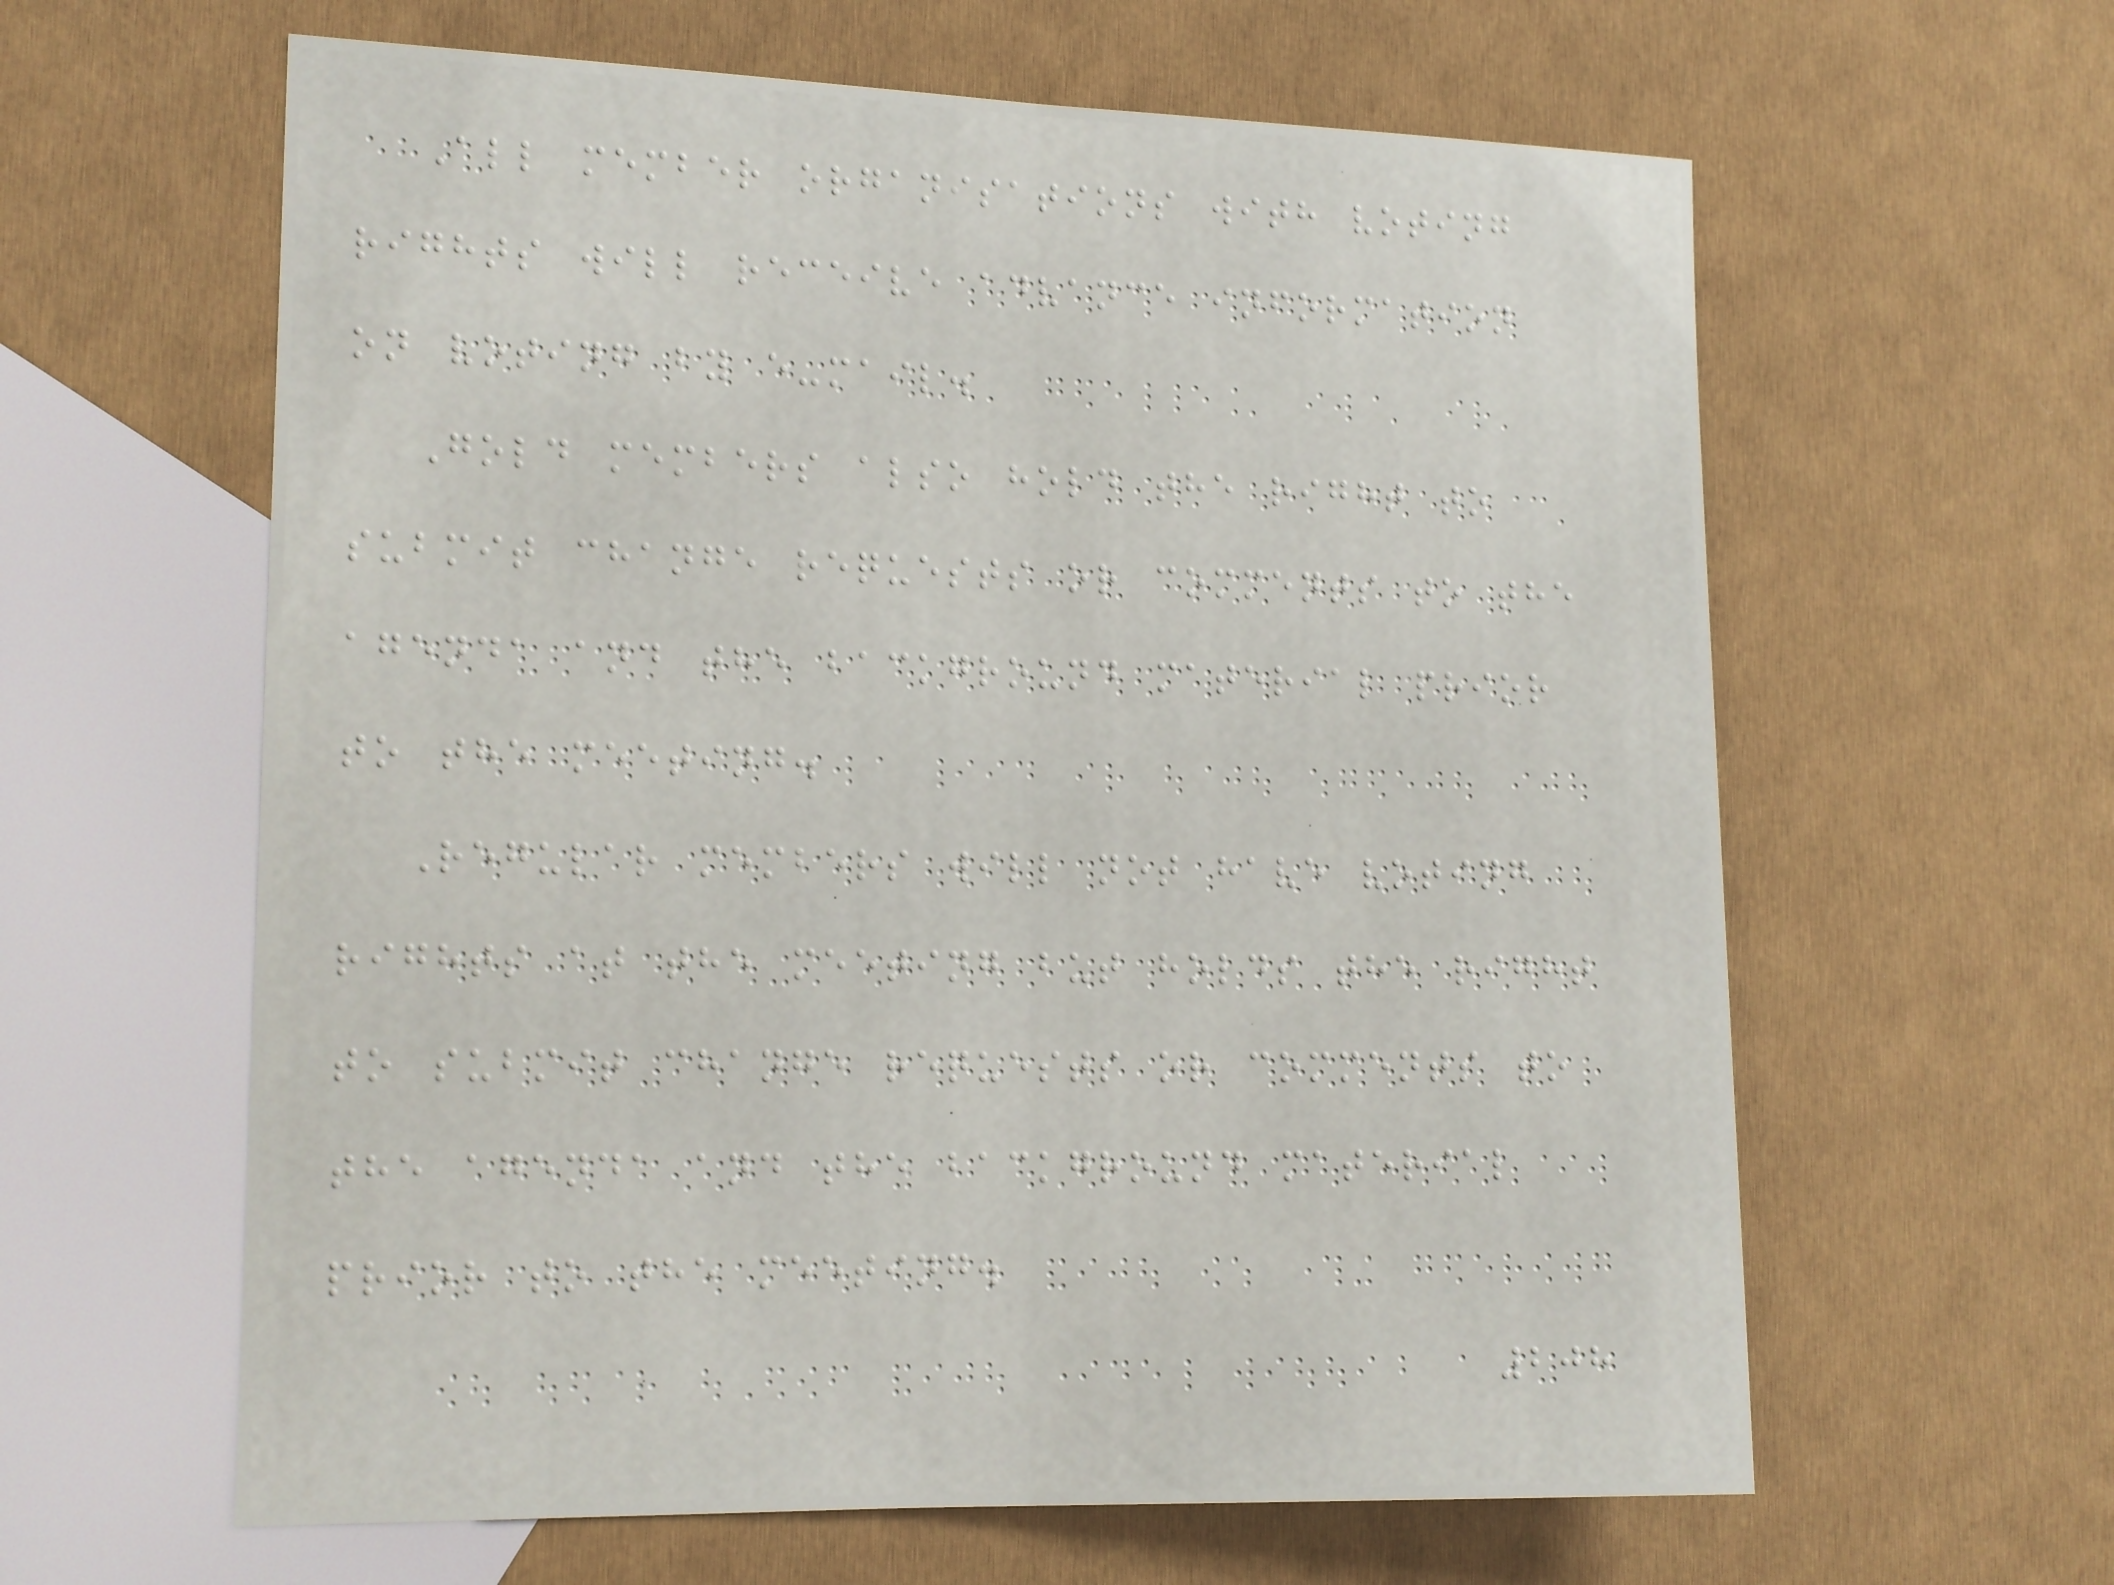All member organisations with voting
rights will receive advance information
on voting by e-mail.
Gold members also hold the right to
submit change requests or comments to the
agenda and the background material prior
to the meeting.
Regular members will not have voting
rights at the meeting but holds the right
to submit change requests or comments to
the agenda and the background material
prior to the meeting.
208
